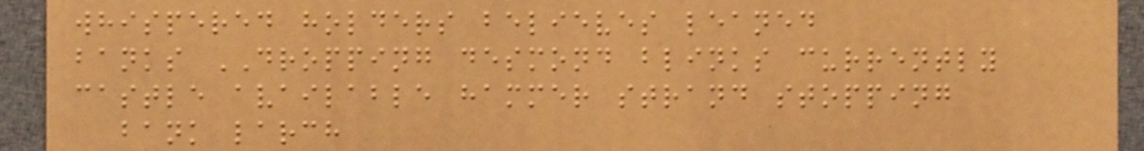whispered holders believes leaned
banks DROPPING desmond blinks currently
castle available hammer strand stopping
bank larch
